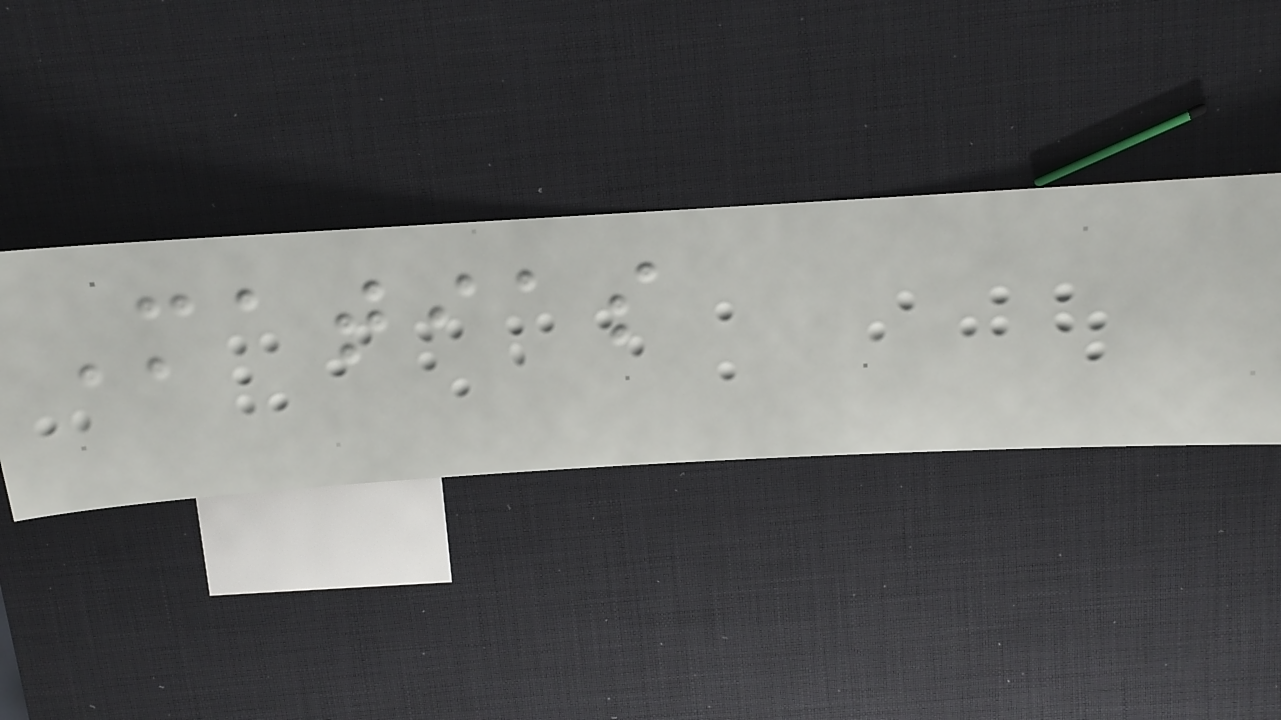Matias
